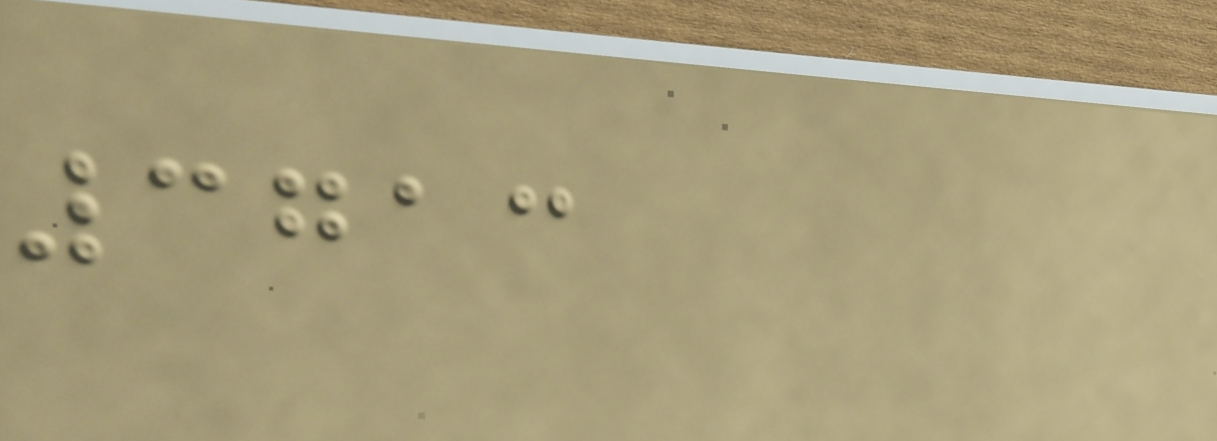3713
